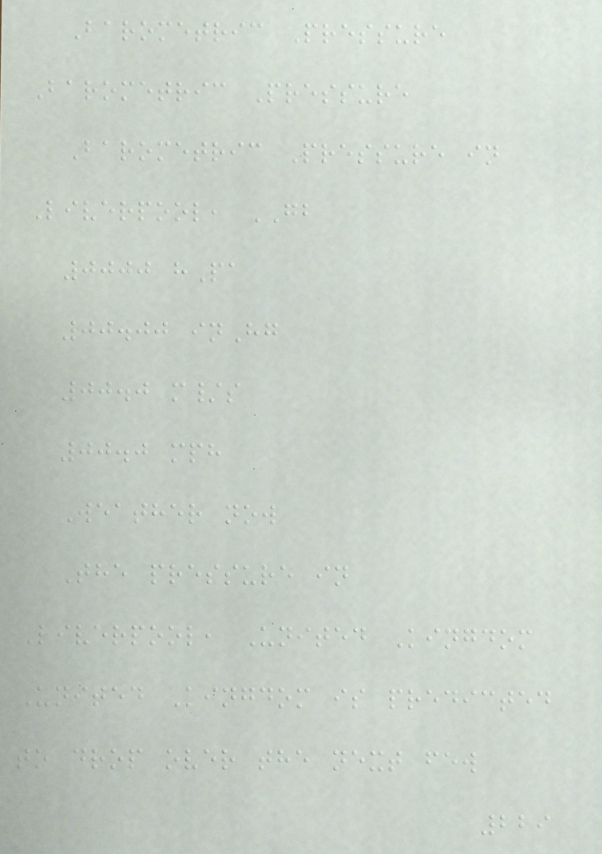Barometric Pressure
Barometric Pressure
Barometric Pressure in
Liverpool, GB
0000 hPa
00.00 inHg
00.0 m/s
00.0 mph
Weather now
The pressure in
Liverpool, United Kingdom
United Kingdom is predicted
to drop over the next few
229
